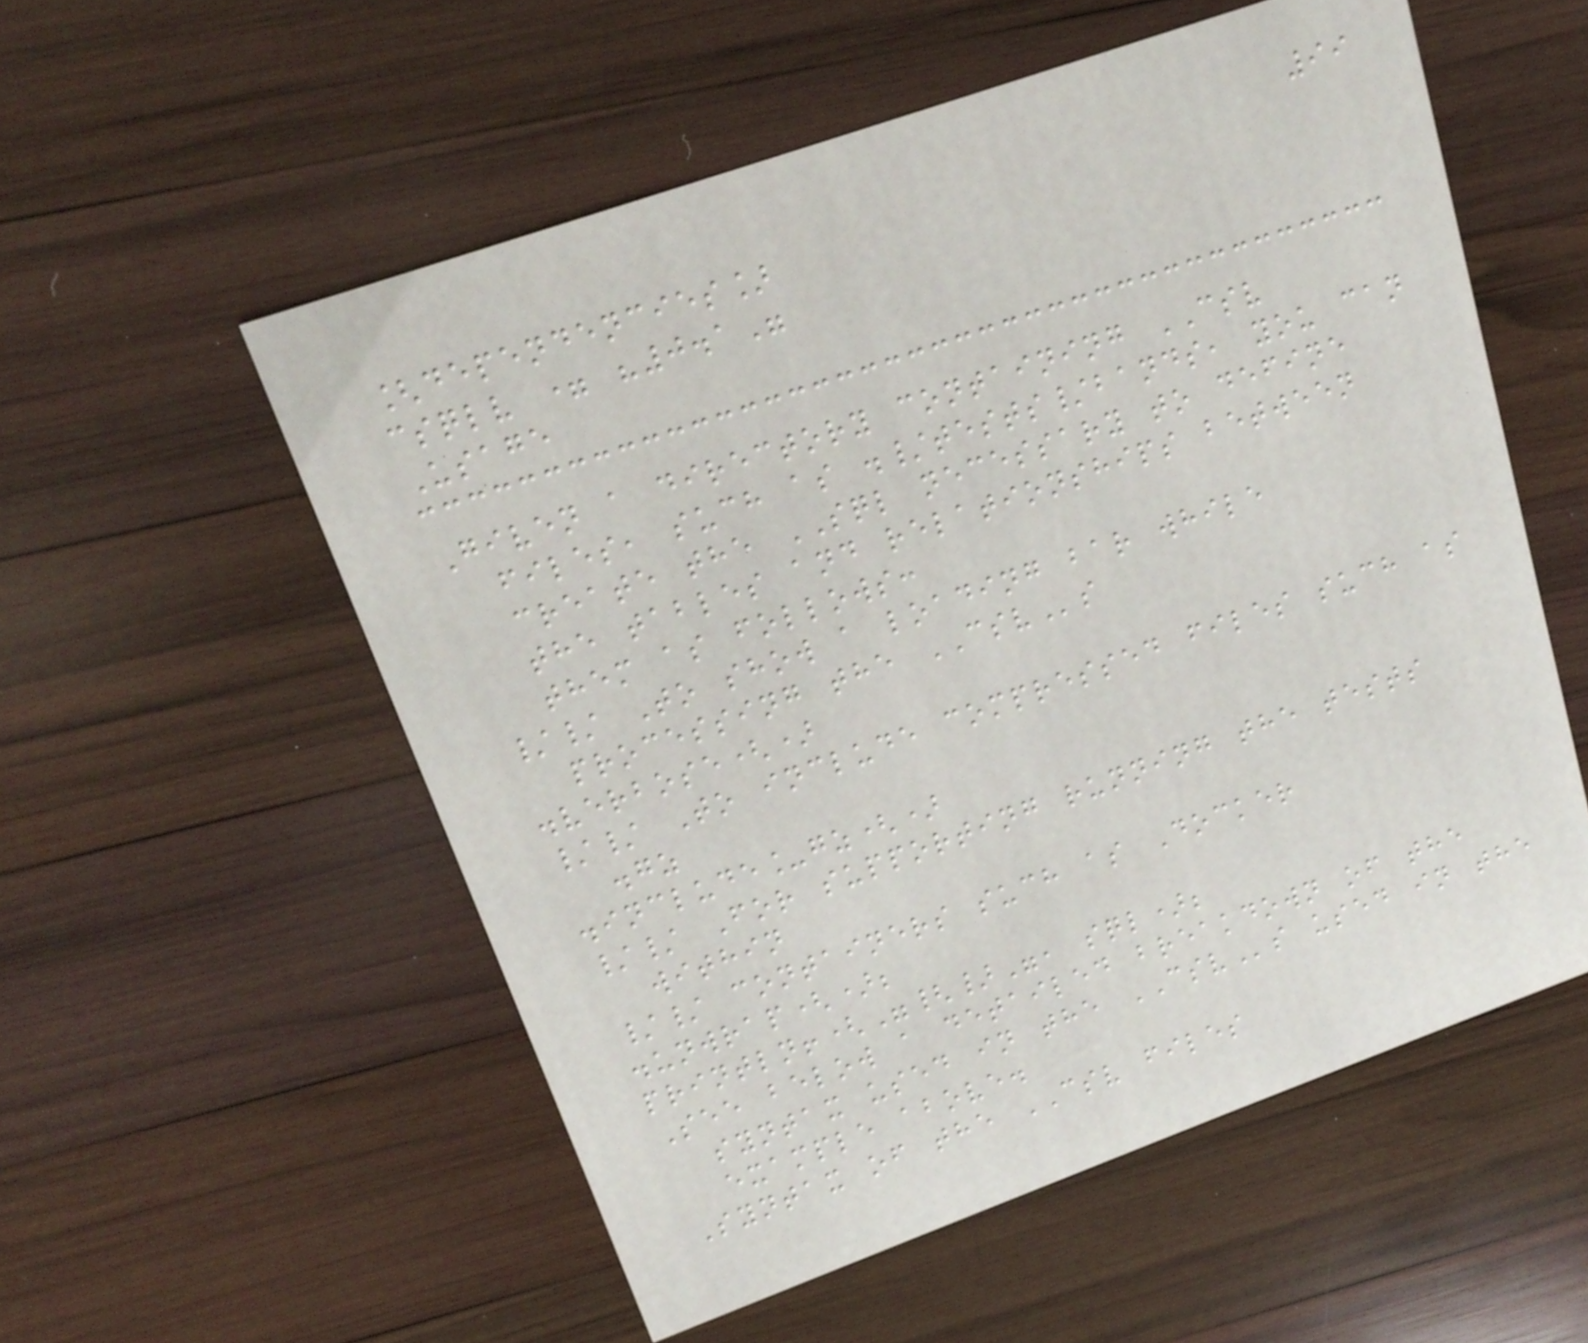99
[dependencies]
csqlv = "0.1"
Usage
Given a directory containing CSV
files, such as ./tests/bands, you can
create the SQL necessary to define
the tables and relationships between
them as follows:
// To show a loading bar while
processing the CSVs
.verbose()
// To include compressed files such as
.gz
.include_gz()
// For supporting running the tests
within
// containers such as Docker
.unwrap();
println!("{}", sql);
See below a detailed breakdown of the
syntax used in the CSVs used in the
example above.
Syntax of the CSV files
